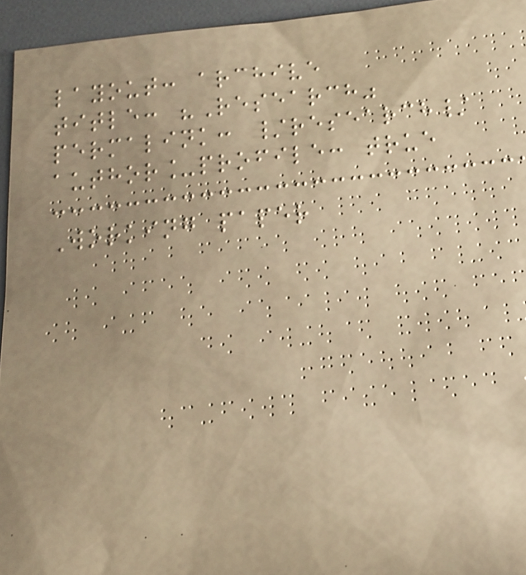layout: archive
title: "Research"
permalink: /research/
author_profile: true
Working paper
